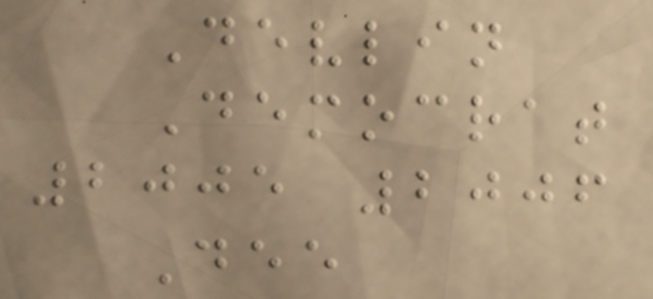Devlin
Democrat
2005 2006
Dee
